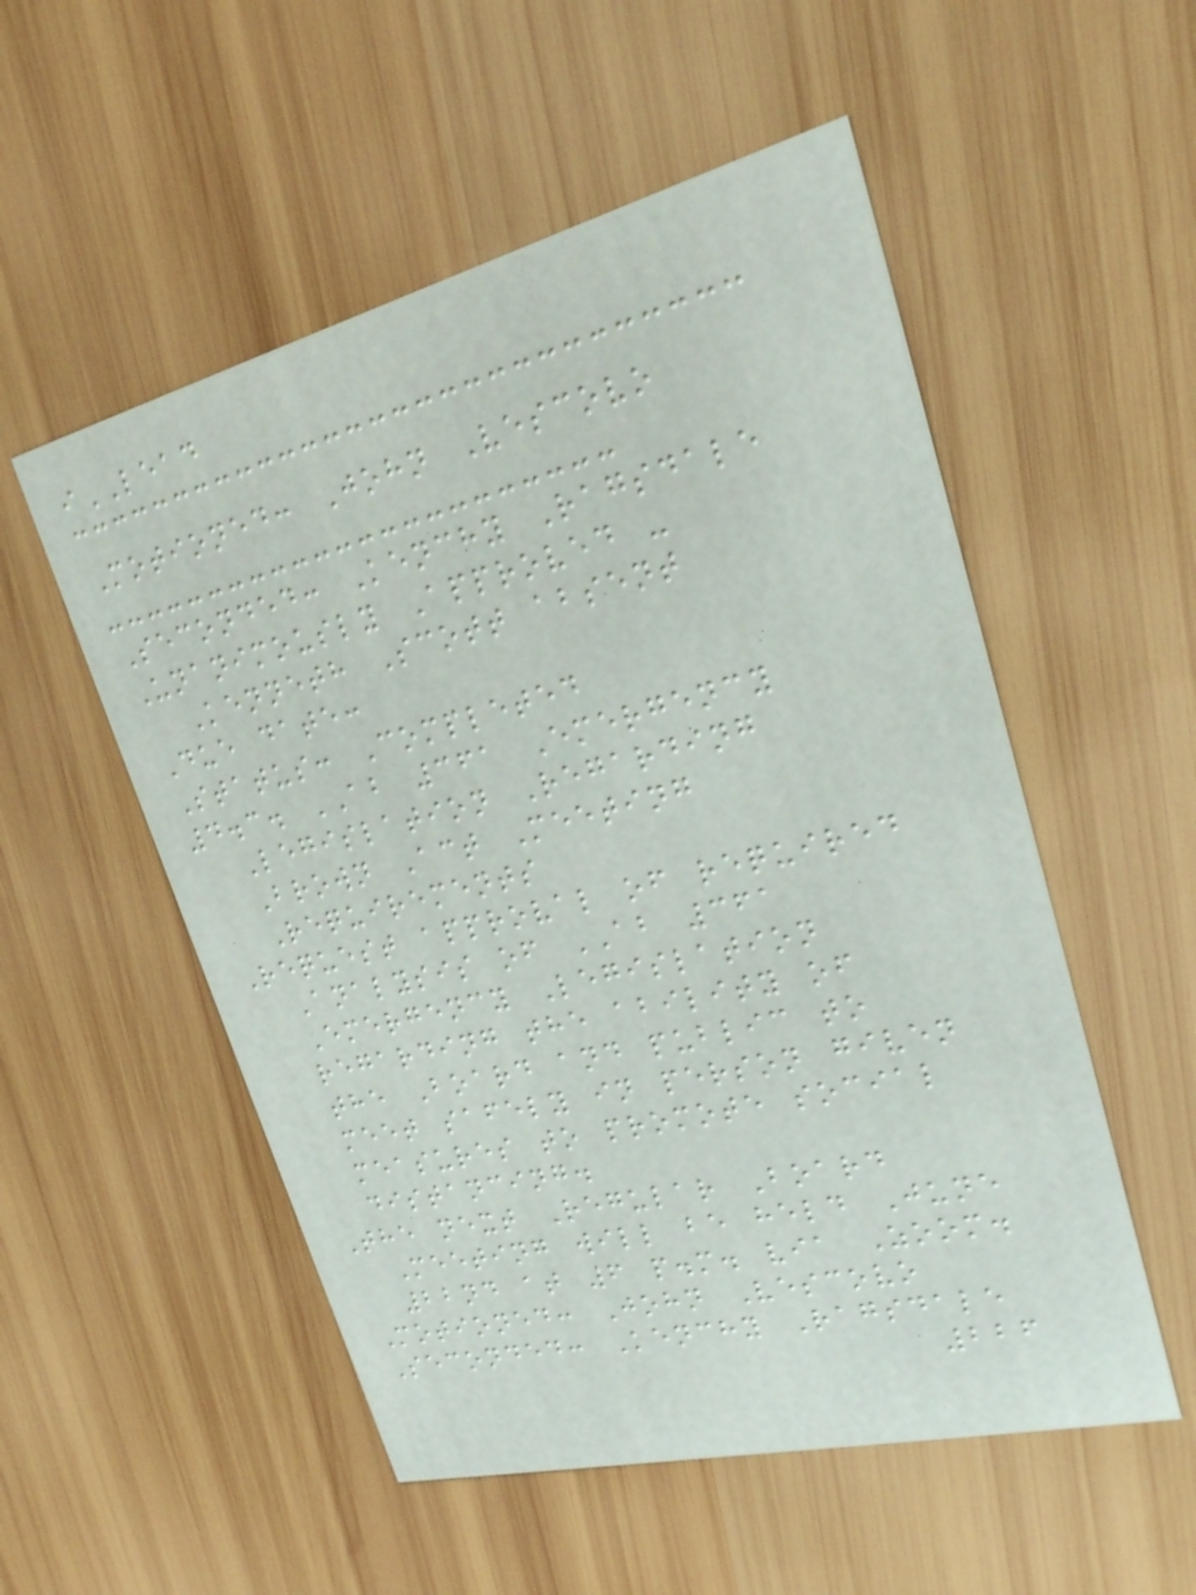iLEAD
Motioned: John Vescovo
Seconded: Kenchy Ragsdale
Unanimously Approved -
Kenneth Scott absent
Due date:
Status: Completed
4.3. AB 361 Emergency
Legislation Regarding
Brown Act Meeting
Requirements
Request approval of required
Analysis of AB 361
Emergency Legislation
regarding the ability of
the Board and public to
meet safely in person given
measures to promote social
distancing.
The next Regular Board
Meeting will be held June
22nd at 6 p.m. via Zoom.
Motioned: John Vescovo
Seconded: Kenchy Ragsdale
226
